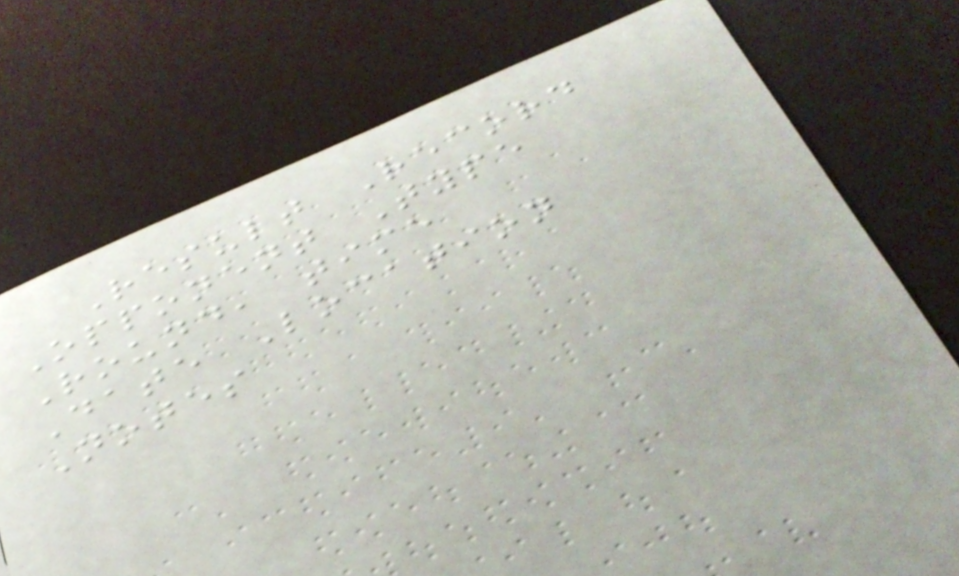Result Record
Opponent Type
Round, time
Date Location
Notes
